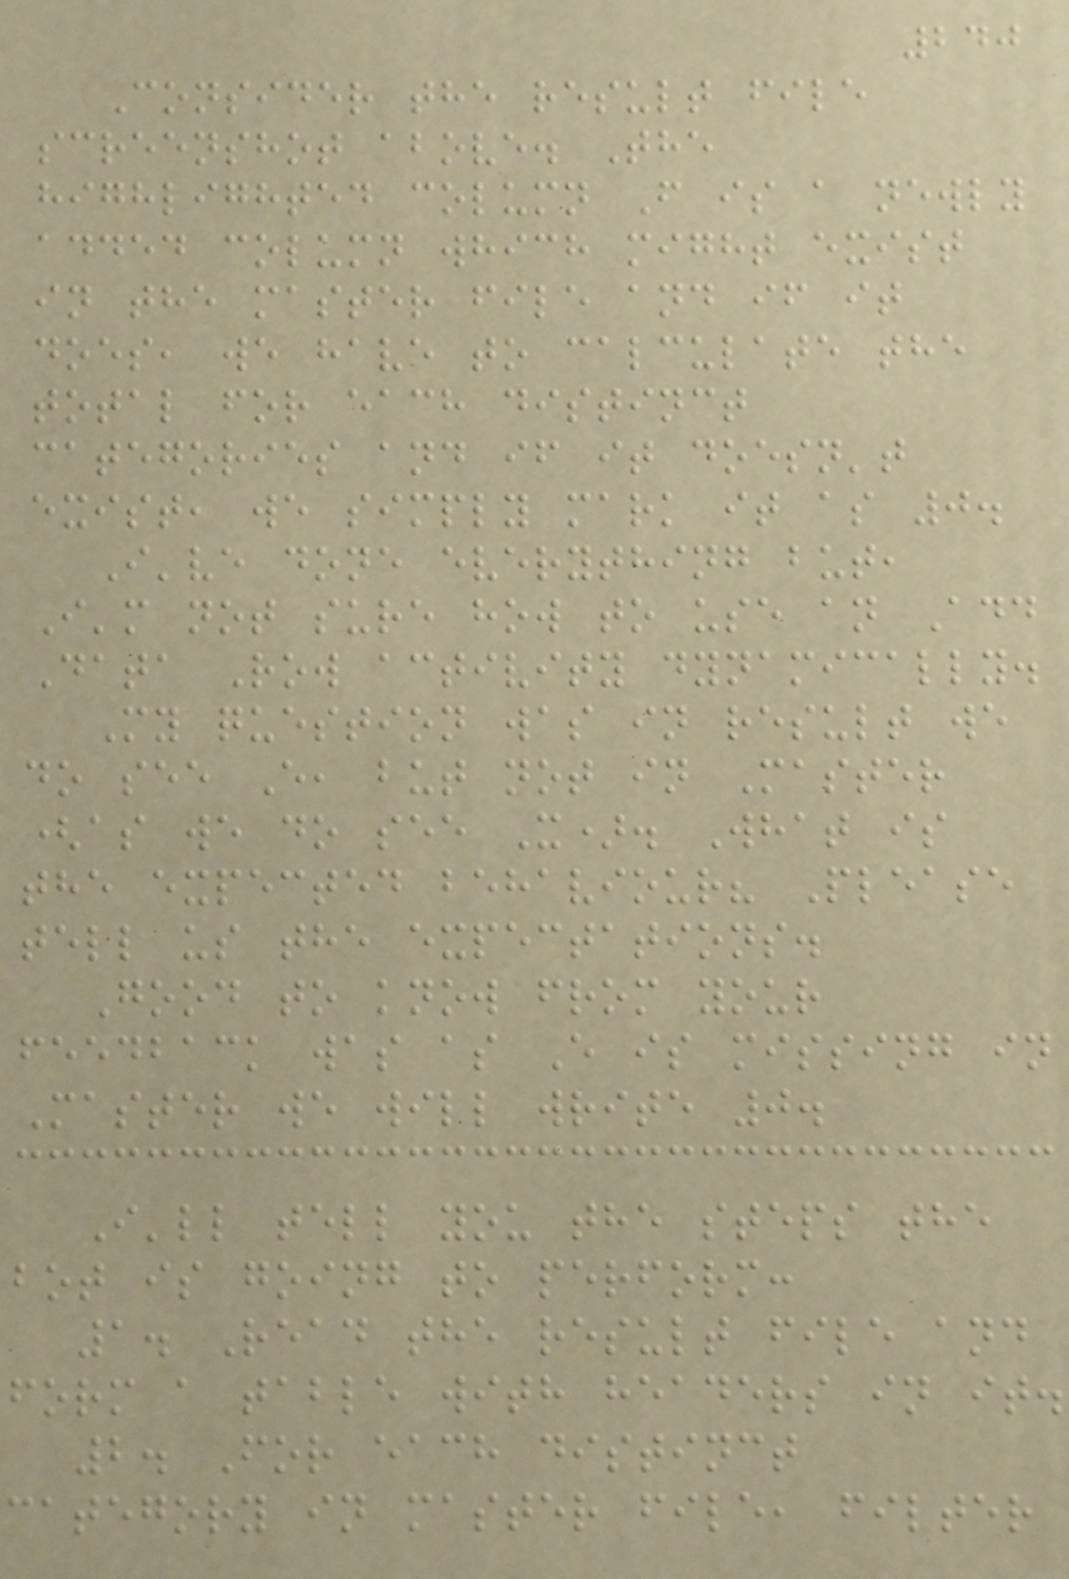240
Consider the result file
screenshot above. The
highlighted column F is a newly
added column which might exist
in the master file and if it
does, we have to calculate the
total for each distinct
categories and if it doesn't
exist, we simply mark it as 0.
I've done everything but,
I'm not sure how to use an Add
Data Row activity dynamically.
My question was in result we
do see E, but not in Master
(as we do see X). What is
the expected behaviour? Please
tell us the expectations.
Good to know from your
feedback was as E is missing in
Master we will write 0.
I'll tell you the steps the
bot is going to perform:
1. Read the result file and
form a table with headers in it.
2. For each distinct
category in master file, filter
